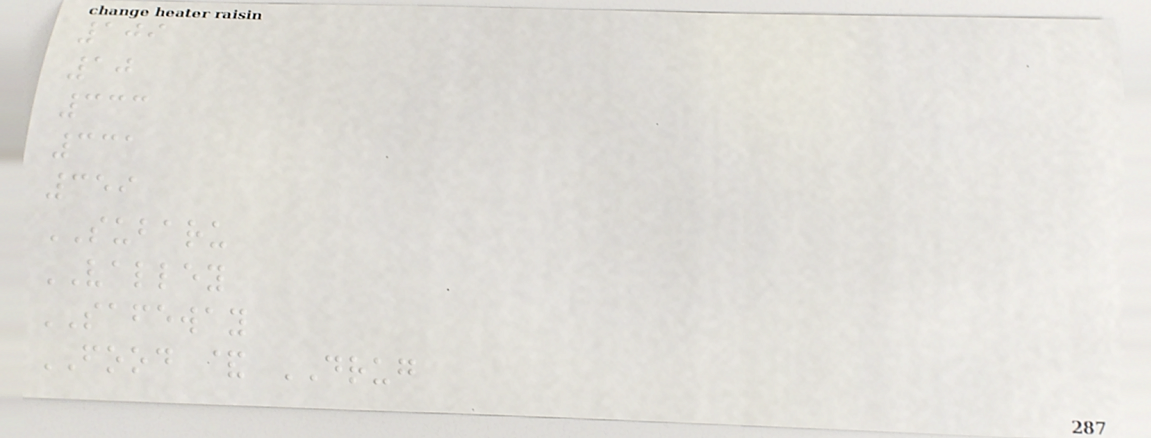109
10
333
331
359
SUBARU
VALLEY
SAFEWAY
FOOD & DRUG
